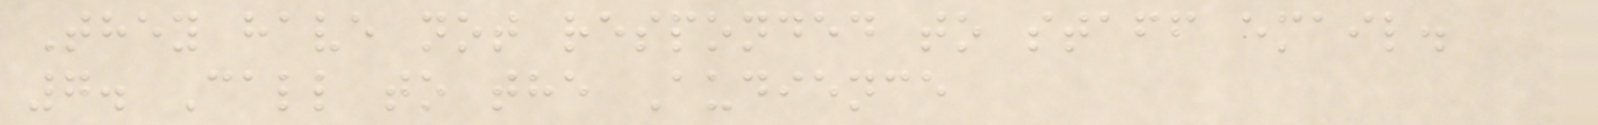They have not responded to staff email.
7. Call to the Audience
